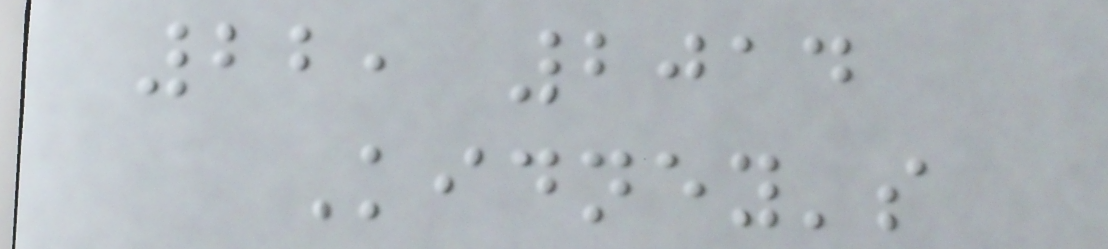22, 2014
Kidney's
